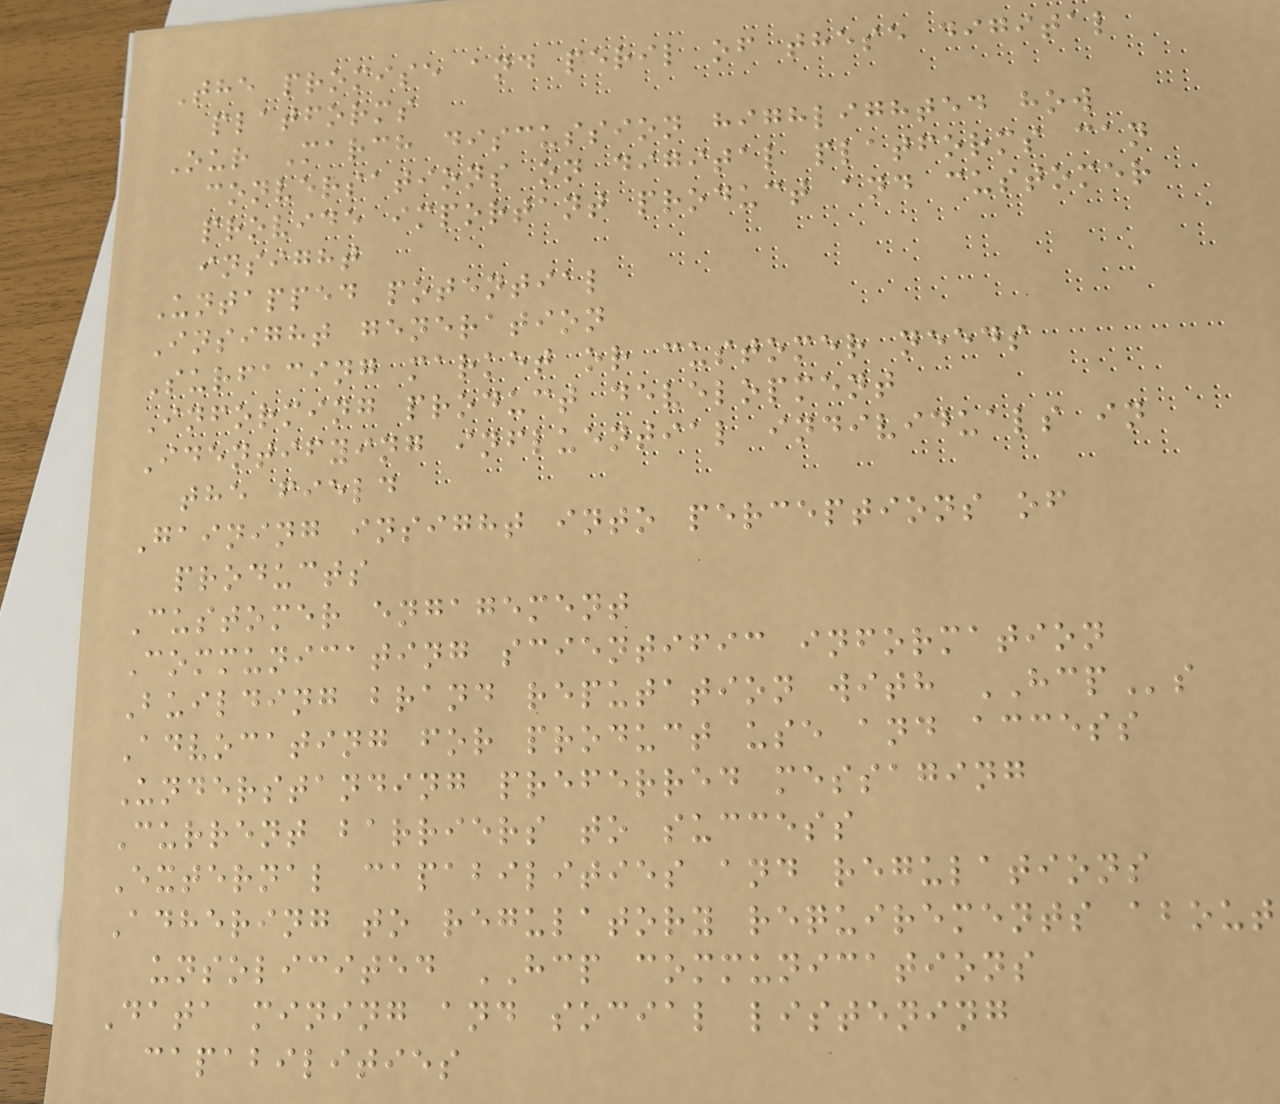The promise and peril of these digital
platforms
Our March discussion highlighted how
conversations on digital platforms can
provide important product and customer
insight
Untapped potential
Insight generation
Surfacing market or customer needs
Informing product development
Identifying influential individuals in
the field
Gaining insight into perceptions of
products
Customer engagement
Communicating scientific information
Building brand reputation with HCPs
Advocating for product use and access
Understanding preferred messaging
Current barriers to success
External capabilities and regulations
Adhering to regulatory requirements about
unsolicited HCP communications
Data mining and social listening
capabilities
